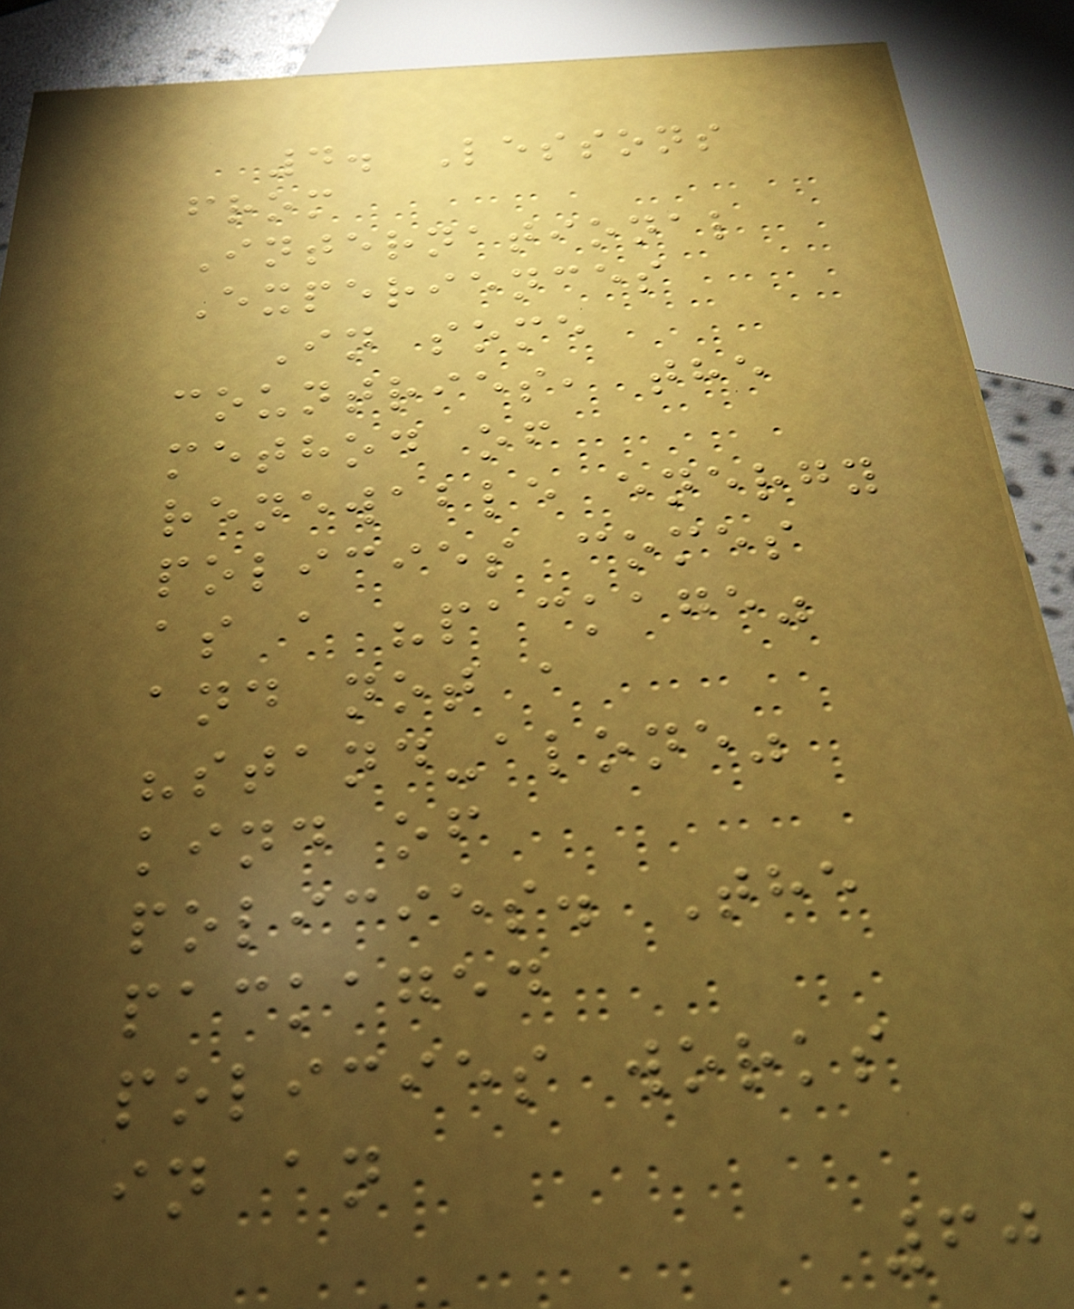4. Lessons
from
International
Experiences
In some
countries, the
method of
renewable energy
policies comes
as a "package"
and not a
"stand-alone"
kind of
policies. The
packaged
policies works
in an
60
